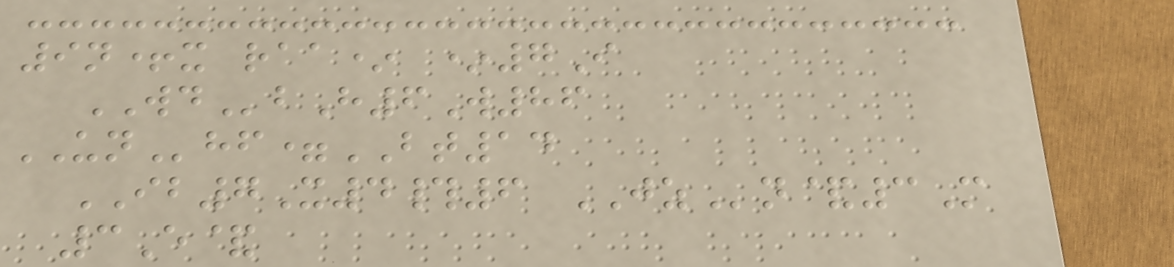9n+x raa* *7I
WDbH6W86
UNhf=BT14
IB7X4#6 JZn&3M
3E&
